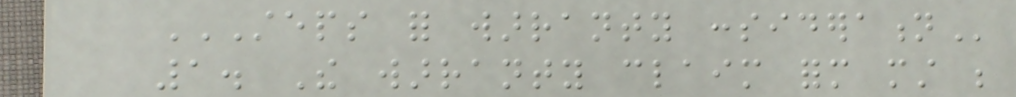STEPS FOR WARRANTY CONSIDERATION
1. The warranty claim form must be
